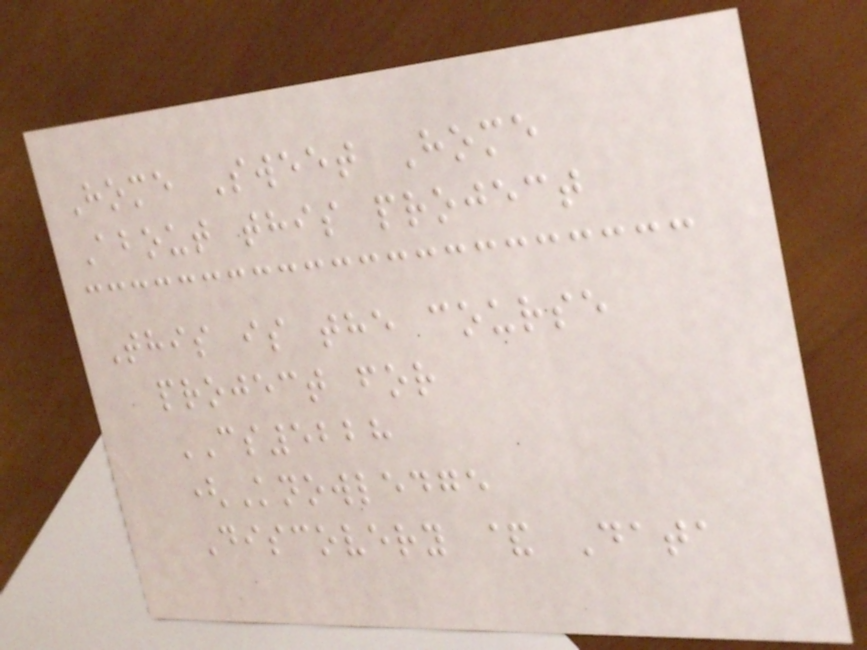Home Sweet Home
About this project
This is the course
project for
CS5228
(Knowledge
Discovery & Data
